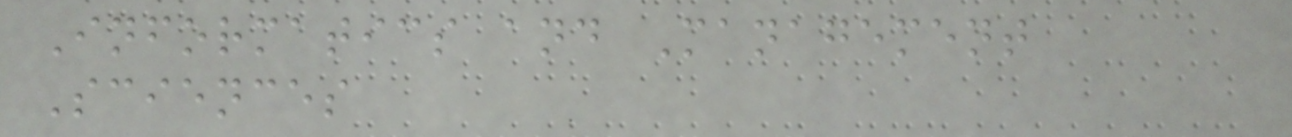Informatics and Management
Sciences
